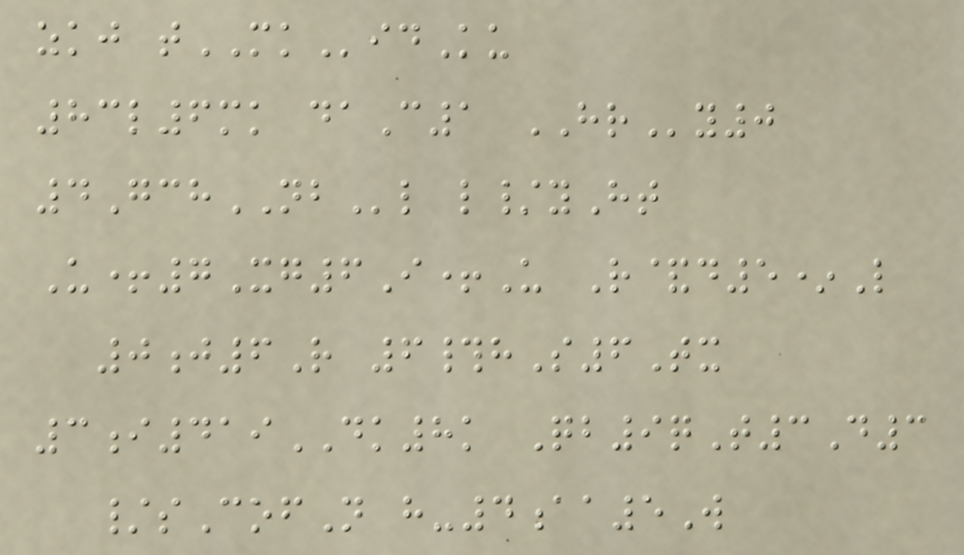zkj tMKidKu
83l6mk daC1 HRy0
4GchNBl l/yHt
U+7Xg6I+U R&d5*L
0j6R 6#hS6Tx
3i419DK8k Qb9qT3D3
/sCofN h-4aa5W
